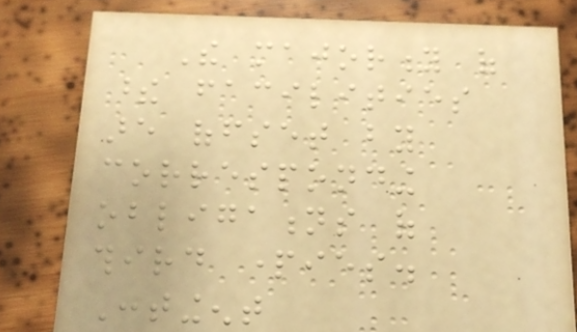The majority of
these facilities
are offset by
corresponding
obligations of
third parties.
Contingent
